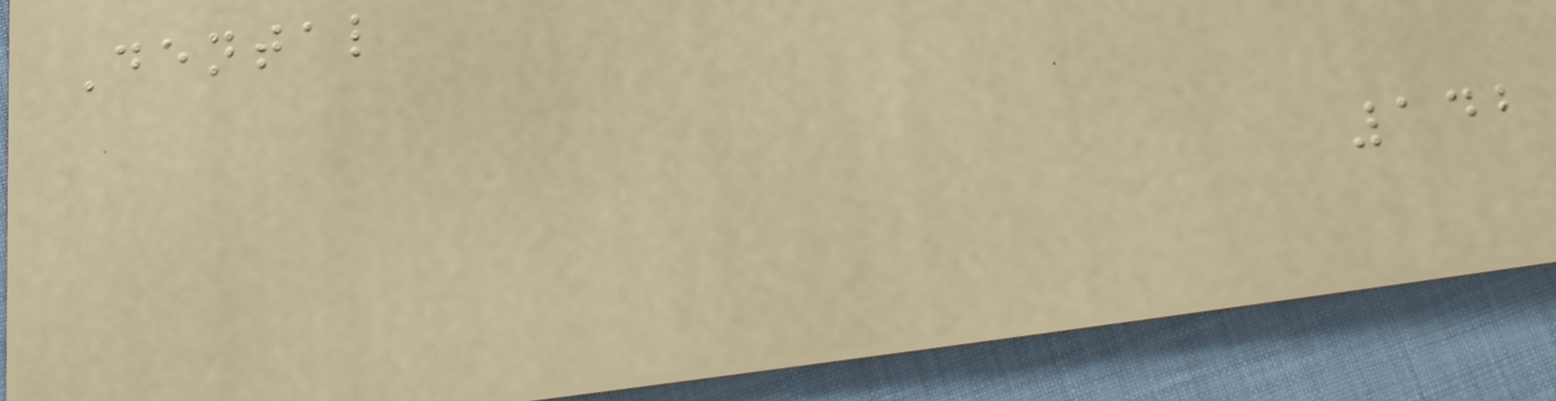Dental
142
